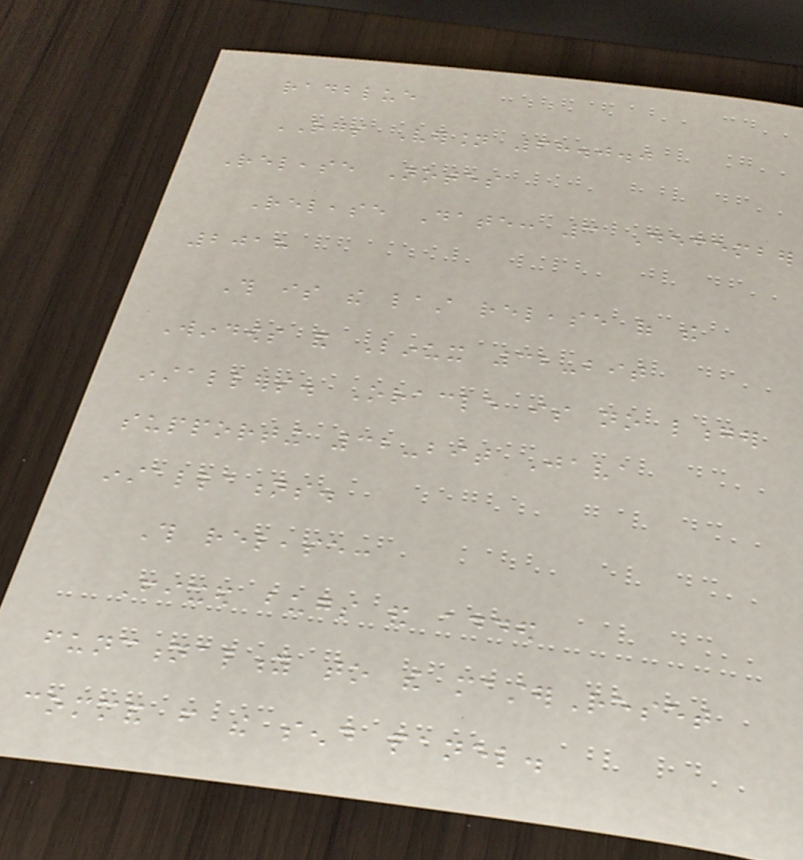radblue
RGS Version 68.0.0
Release Notes
Release Date: 3 December
2018
This is the last release of the
Windows and Linux 32-bit
installers. Oracle is no longer
supporting 32-bit Java
installations.
This release:
Fixed bugs and added
functionality to the masterReset
command from the send panel.
